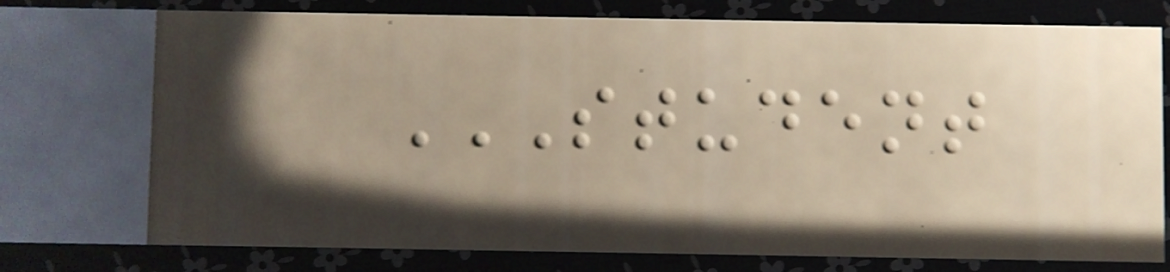STUDENT
